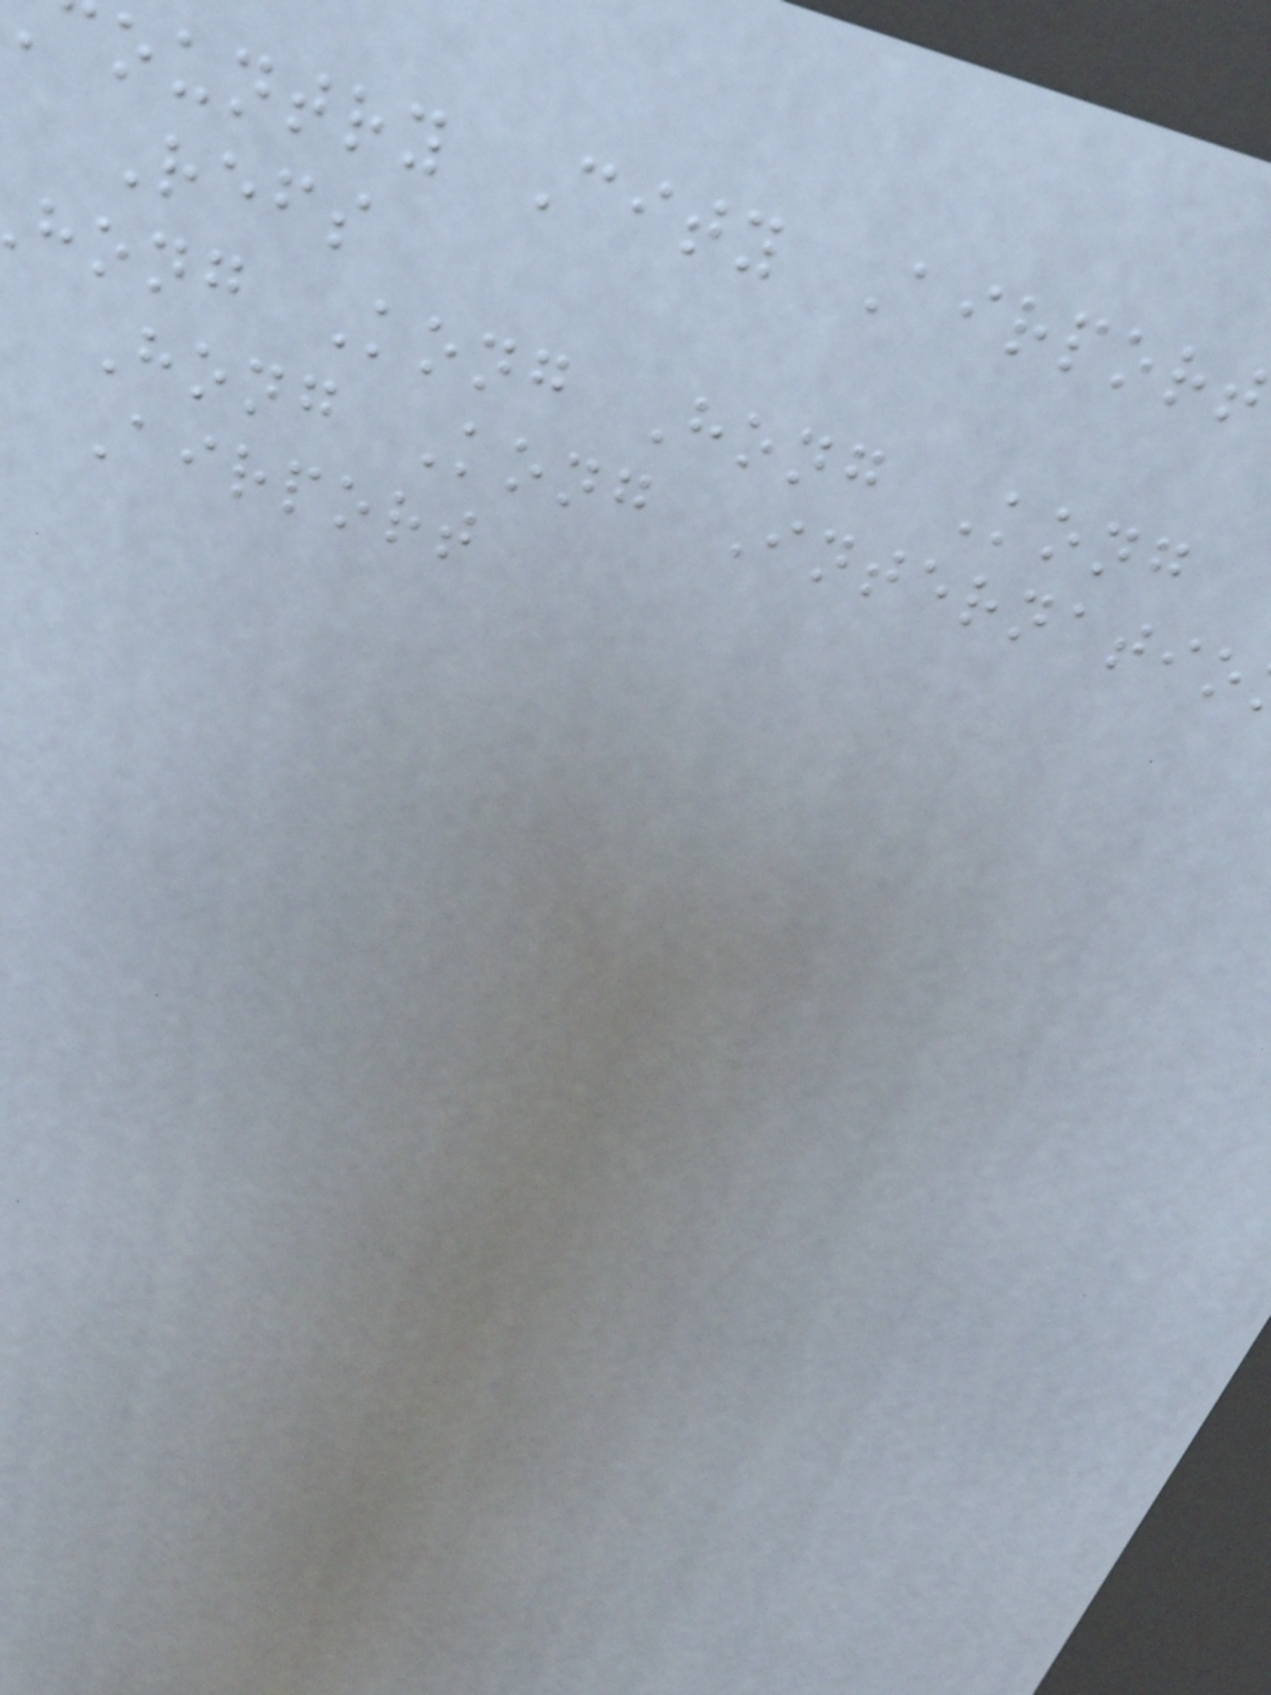ountry City Airport
Refs
hong Kong Hong Kong
Hong Kong Internatio
Airport
